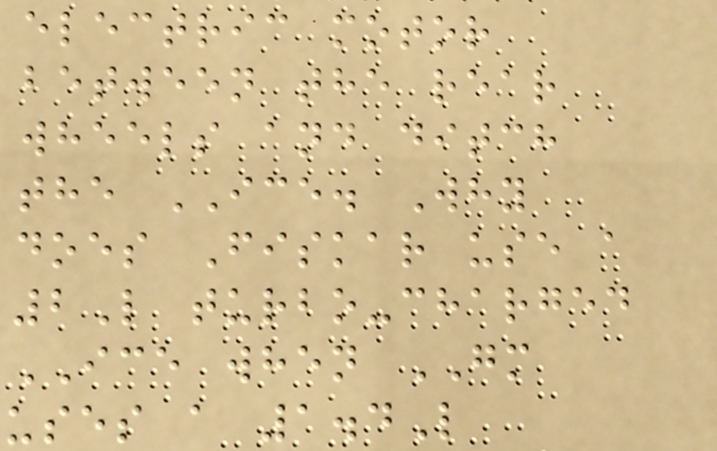electric motor
between the rear
wheels and ditch
the ICE. Why
does Fiskar use a
2L turbo-charged
ICE when GM
uses a 1.4L
